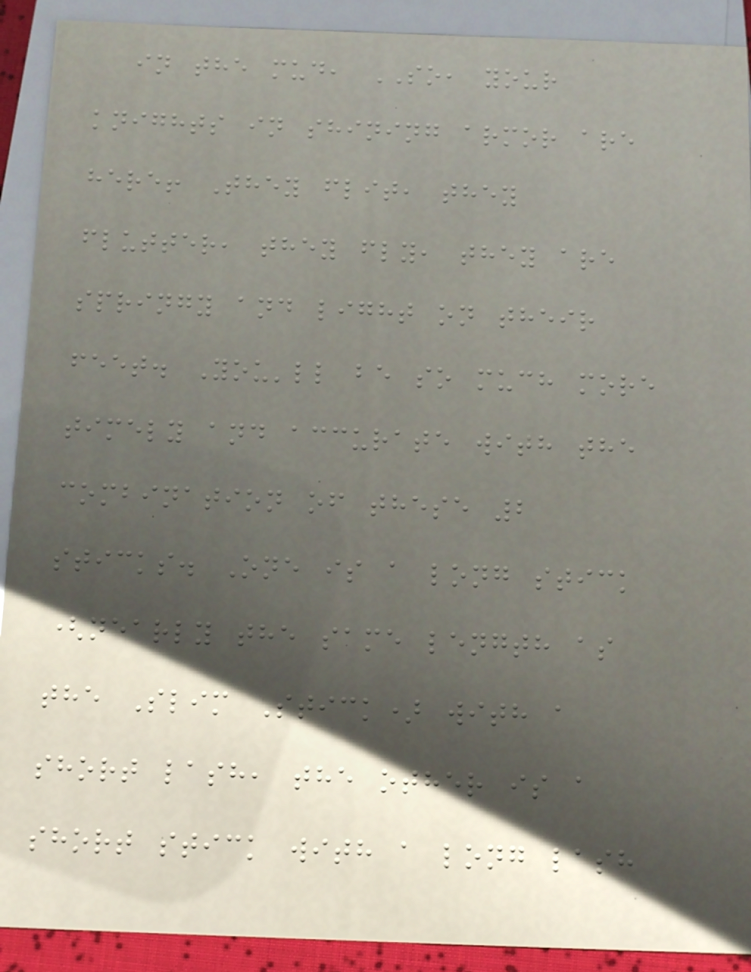in the mud, SO, your
knights in shining armor are
here! They flit, they
flutter, they fly, they are
springy and light on their
feet. You'll be so much more
timely and accurate with the
combination of these 2
sticks. One is a long stick
(nearly the same length as
the Slim Stick) with a
short lash, the other is a
short stick with a long lash
